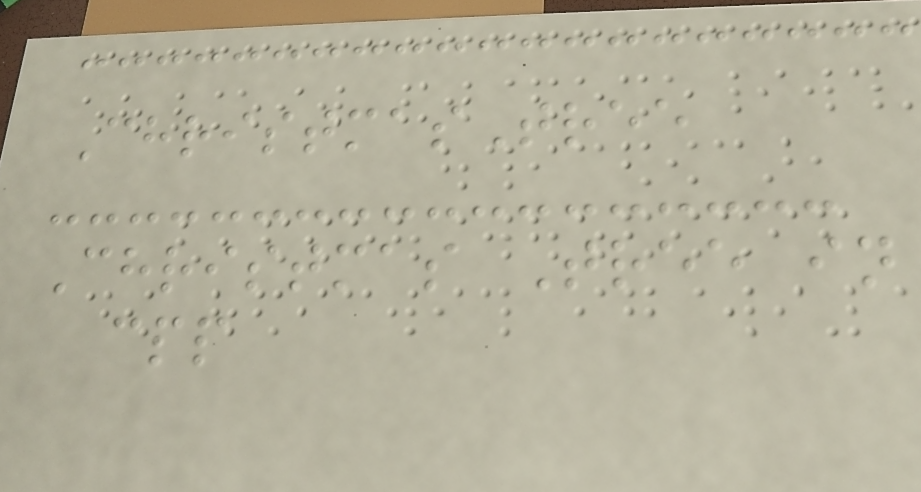ChristmasTree
Christmas Tree in
cpp
